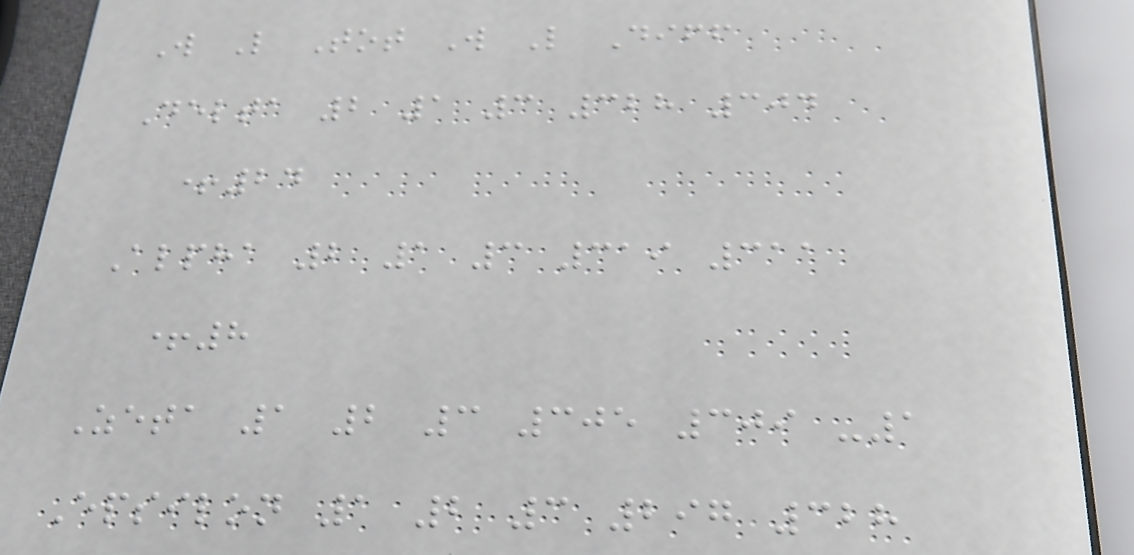W L Tot W L Diff
Delta 2 1 3 328 304
+24
Alpha 2 1 3 319 311
+8
Zeta 1 2 3 305 309 -1
Epsilon 1 2 3 297 328
